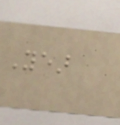Year
